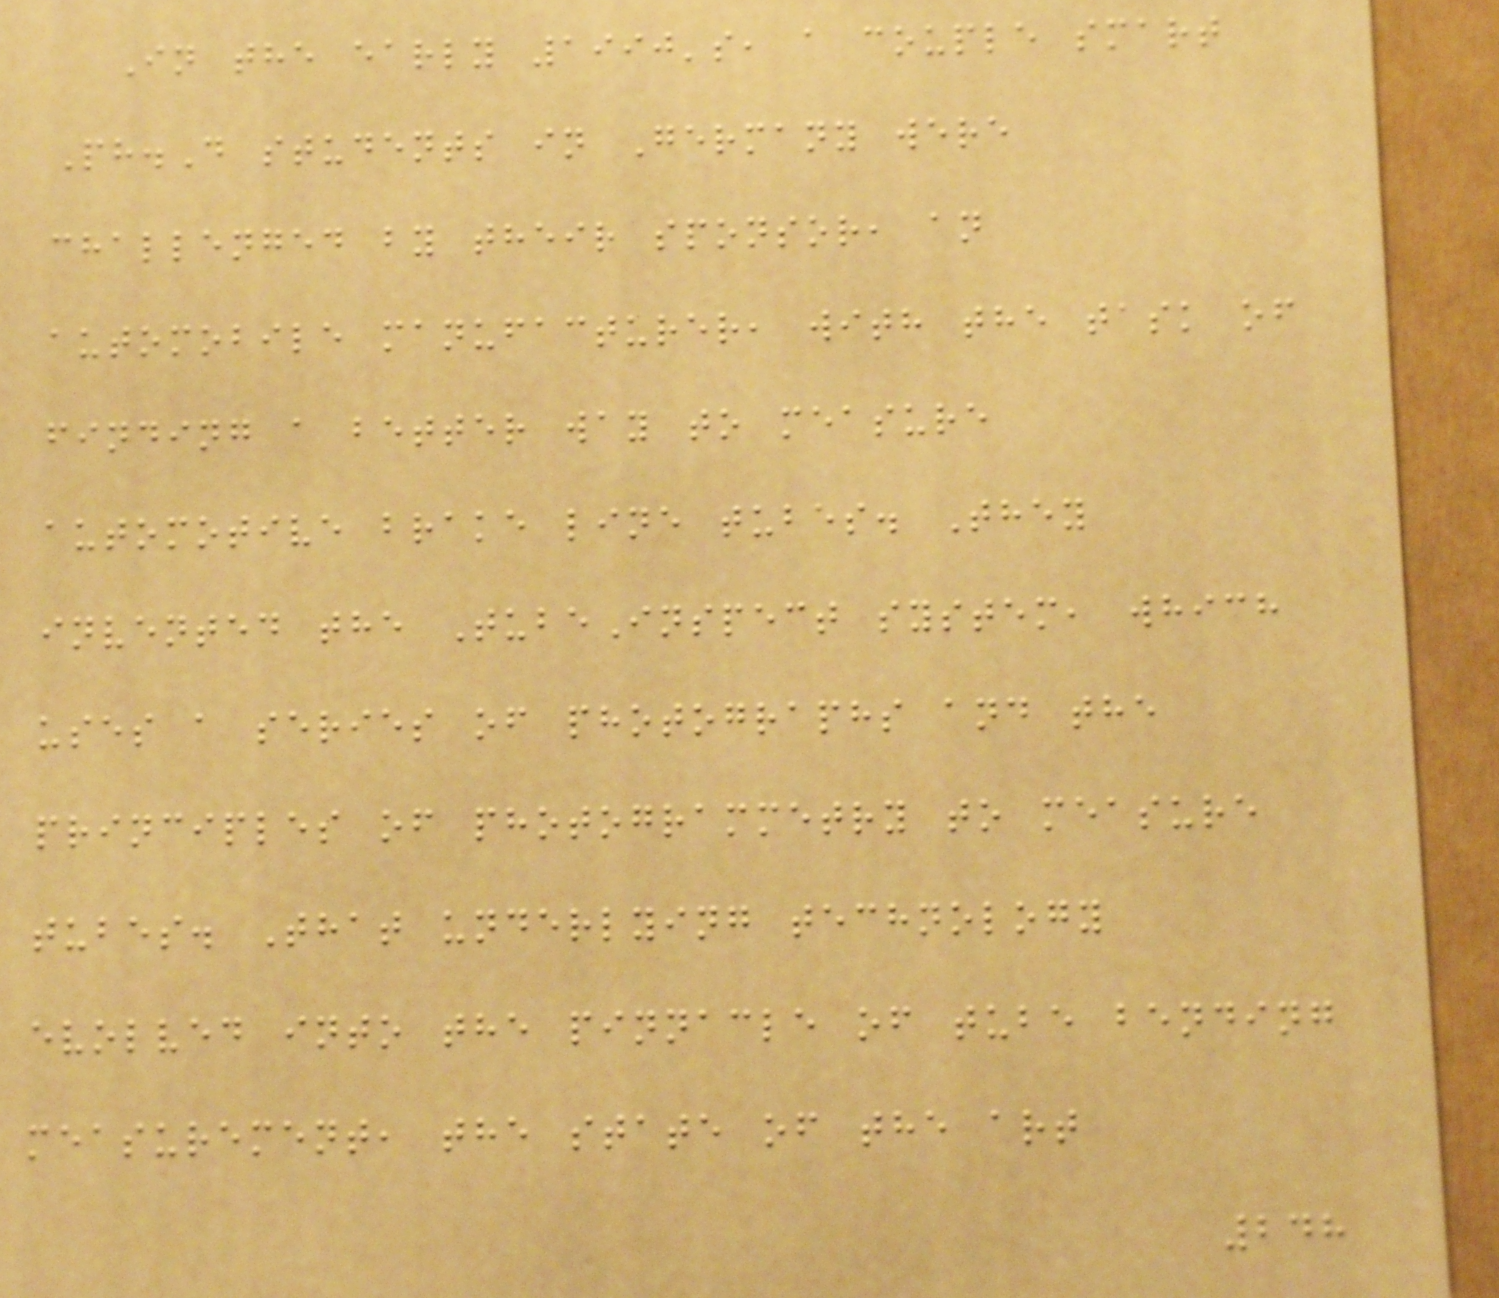In the early 1990's, a couple smart
Ph.D students in Germany were
challenged by their sponsor, an
automobile manufacturer, with the task of
finding a better way to measure
automotive brake line tubes. They
invented the TubeInspect system, which
uses a series of photographs and the
principles of photogrammetry to measure
tubes. That underlying technology
evolved into the pinnacle of tube bending
measurement, the state of the art
248
